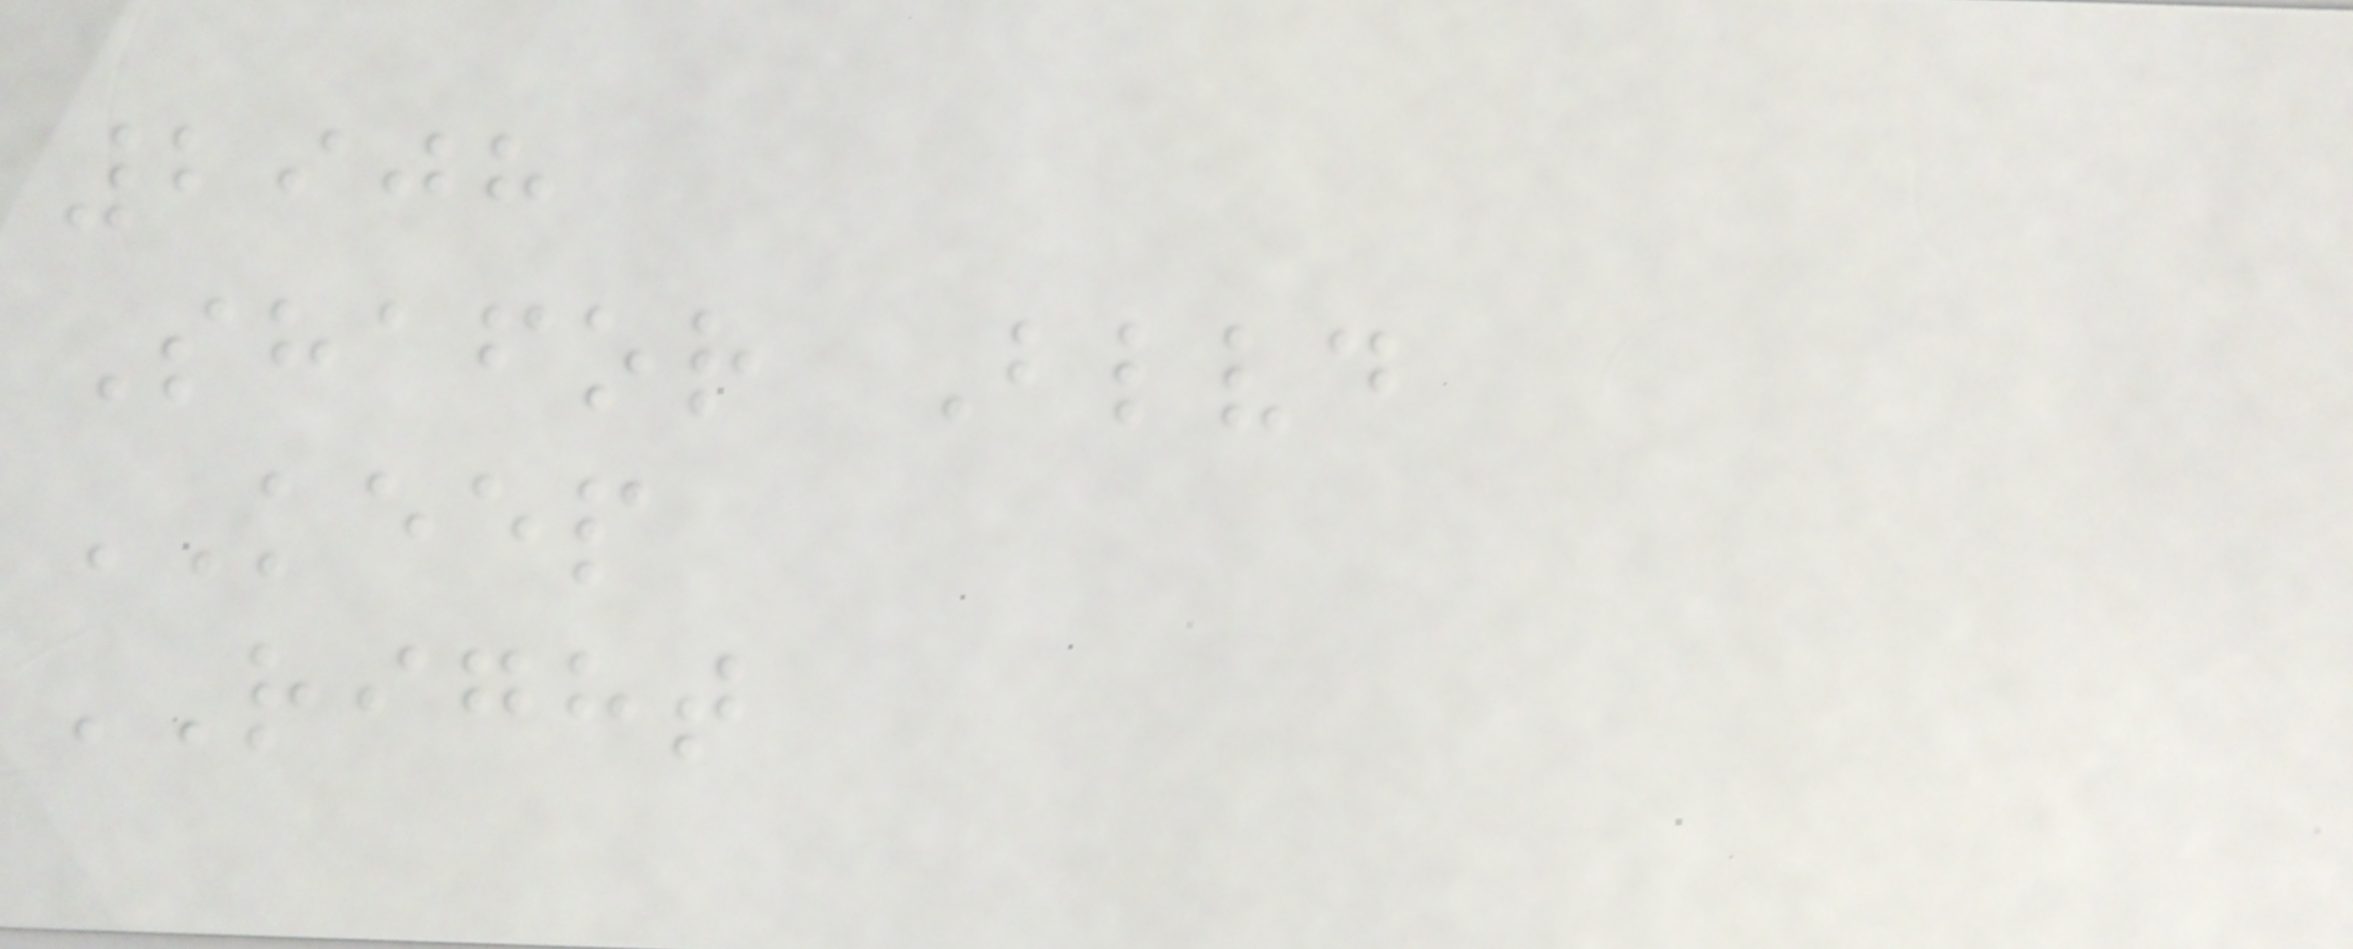2908
Shafor Blvd
KEEP
RIGHT
